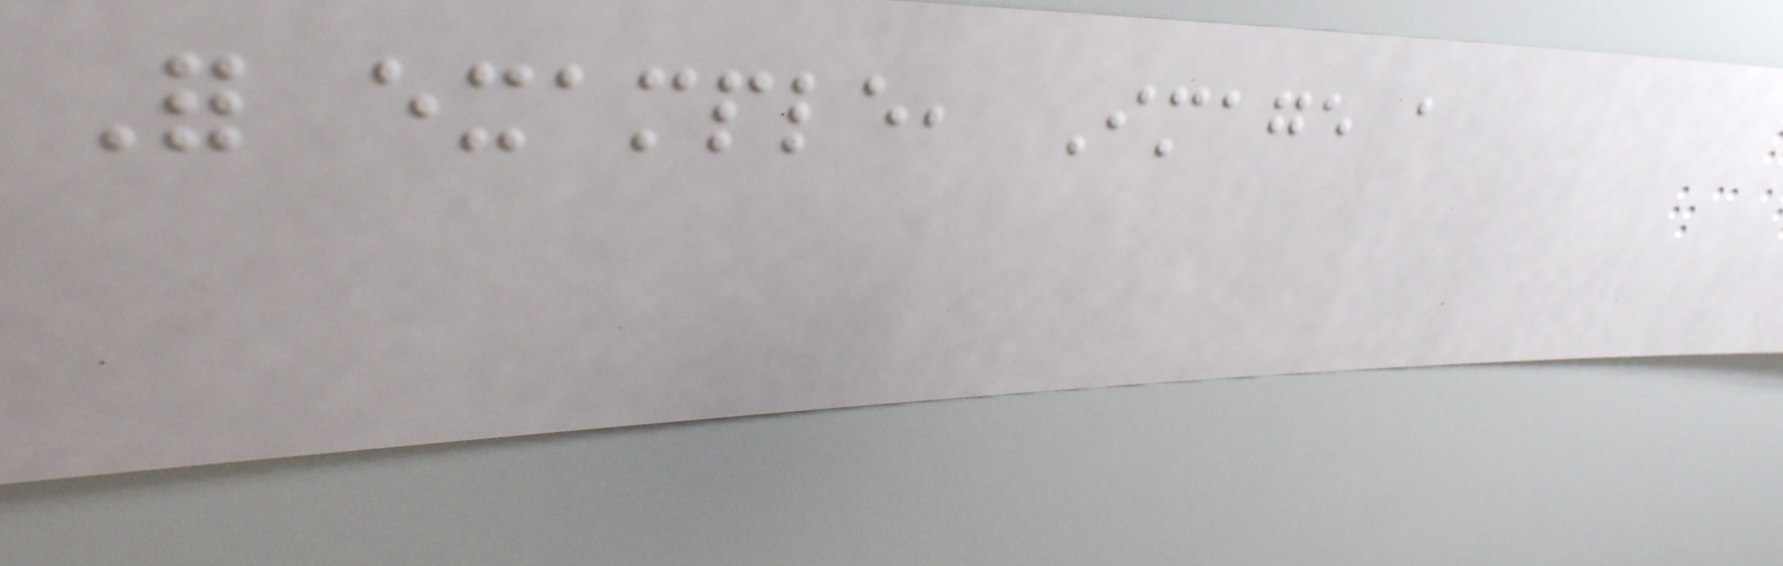For example, Image a
